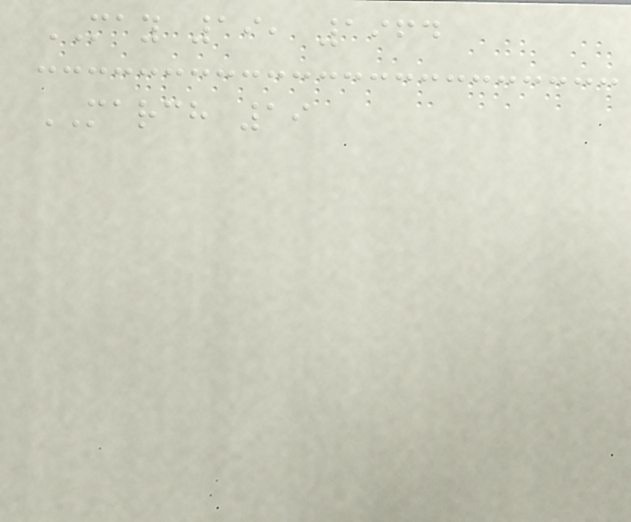MAY 19, 1964
MARCH 19
